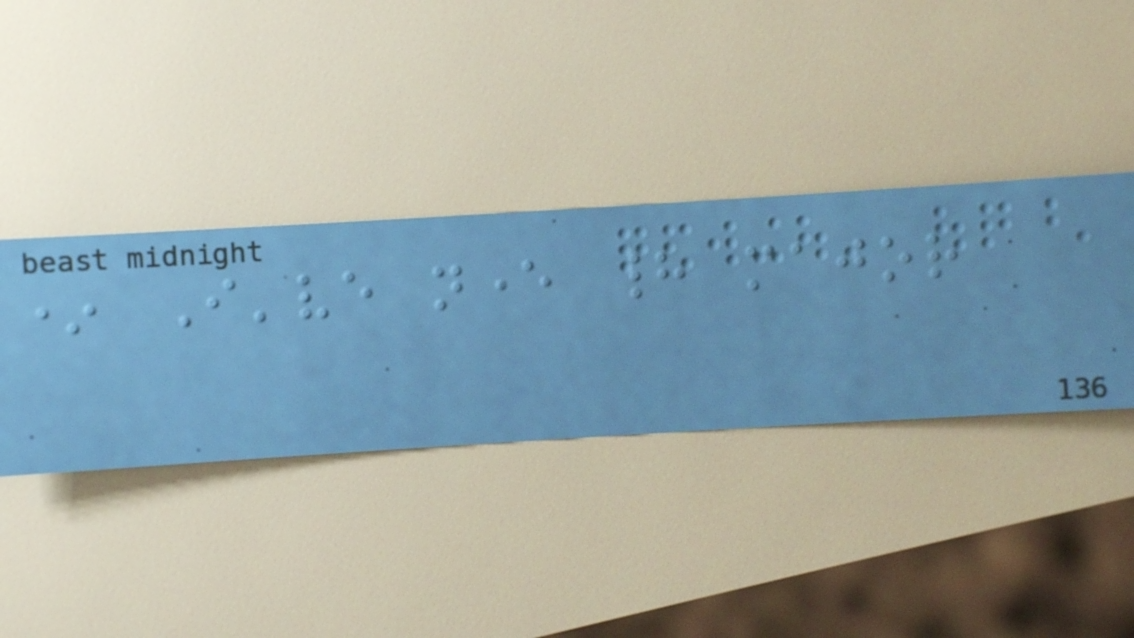* I've never had major
